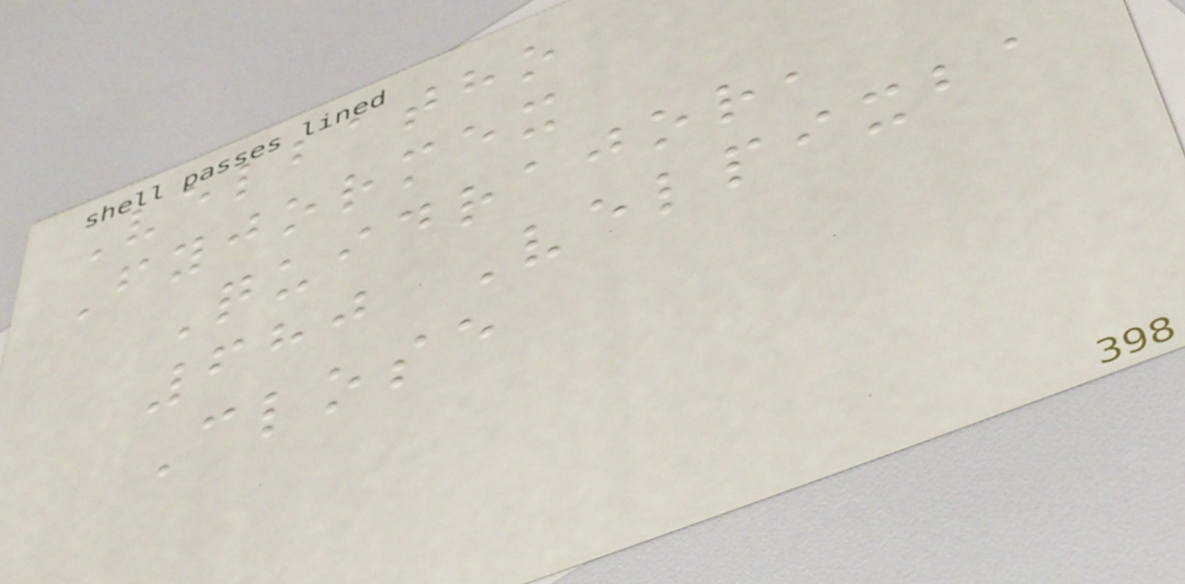Velbatho
Fyjormex
Quidrajor,
680 Velpixba
Close
